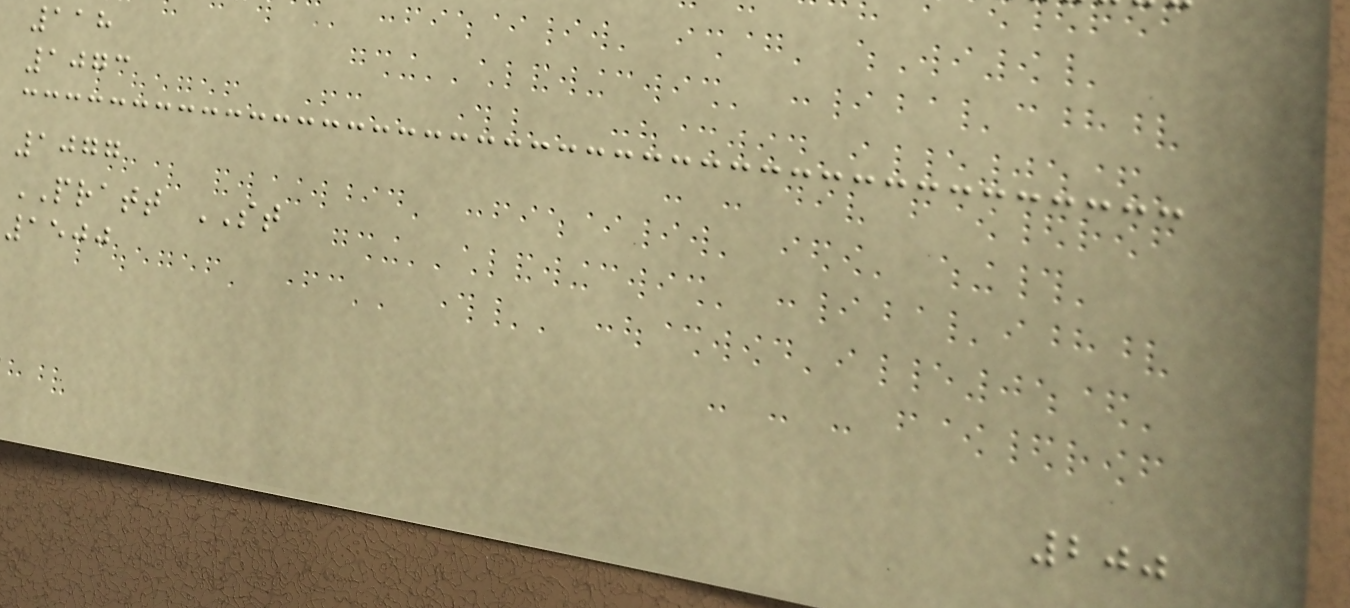118
1073
1077
PRATT ST
1500
200
